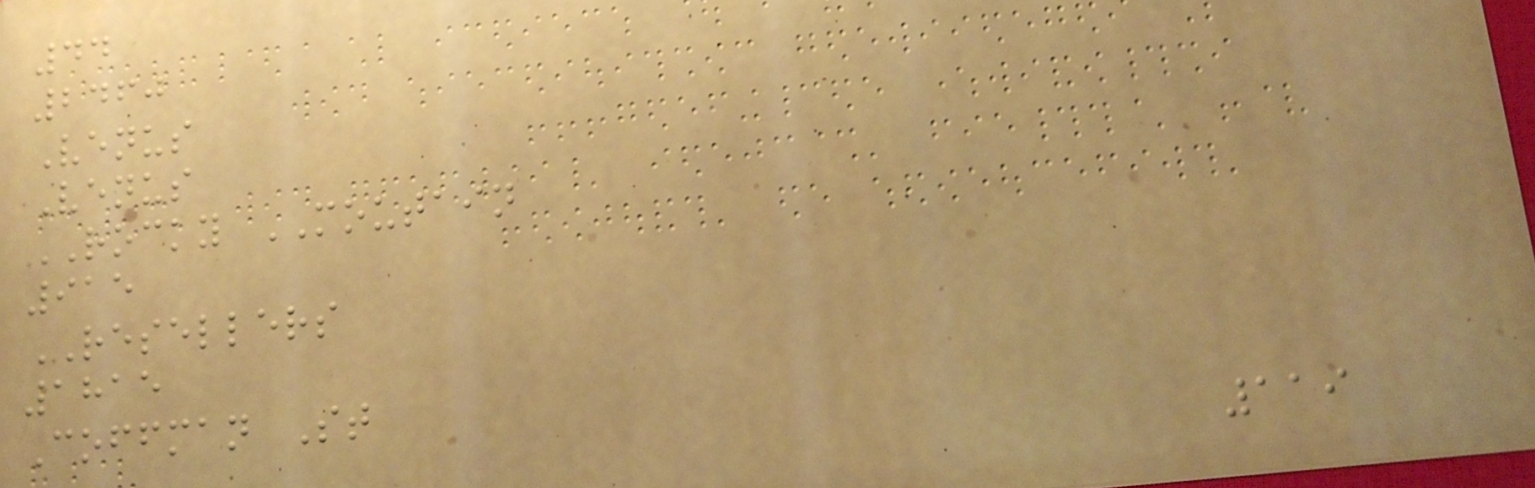44
2460
Venus
Venus
ROCKY MOUTAIN
915
RESELLERS
1815
Coffman St
119
